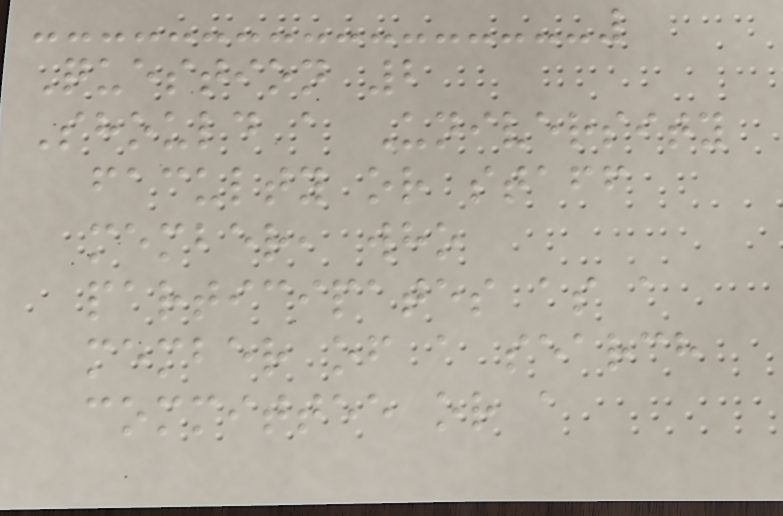Question 2
Should a University
faculty or staff
member, who
participates as a
member of a search
committee or a
